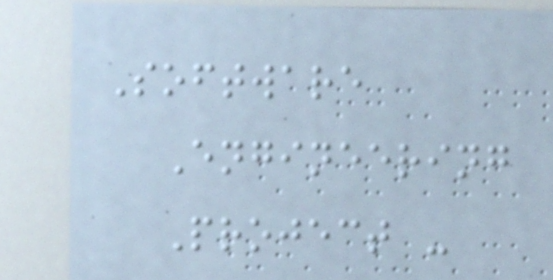Software
Engineering
Project -
